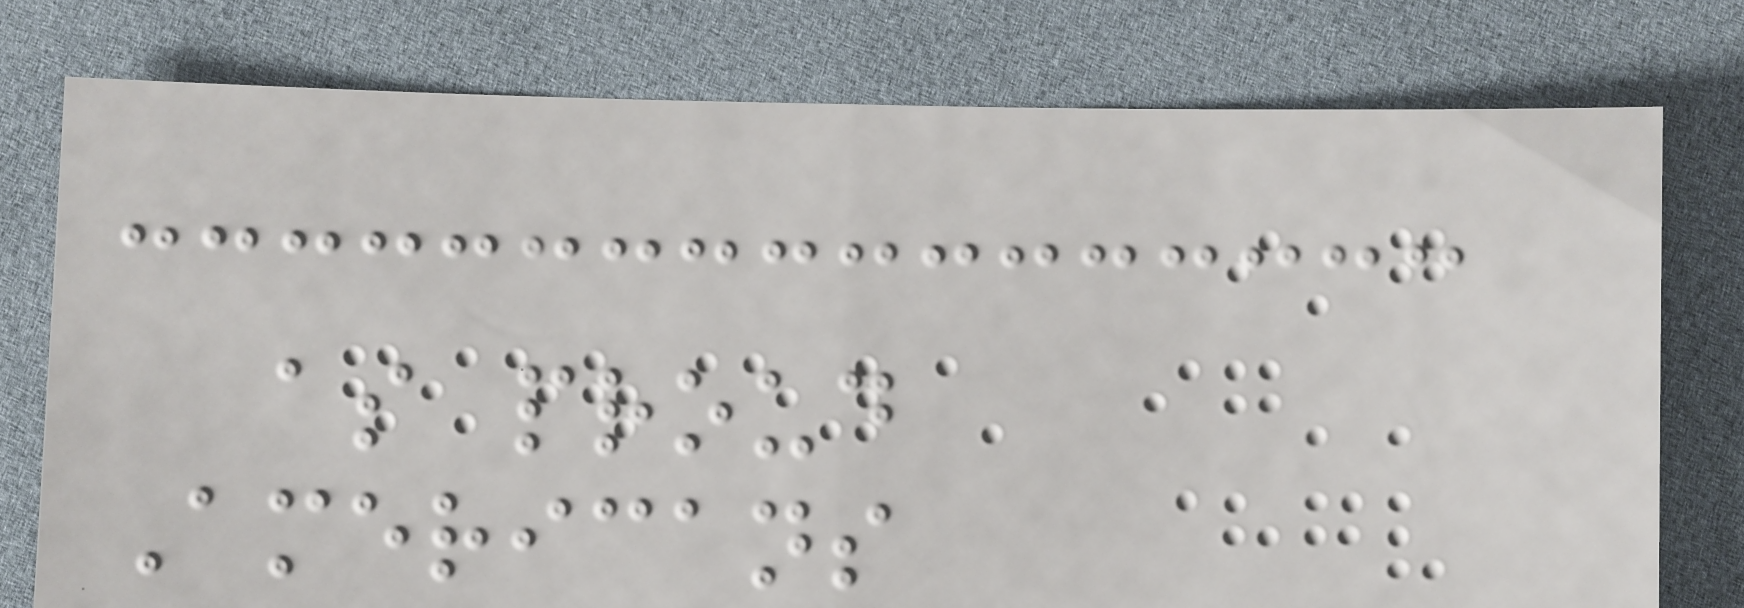as proud
Americans
